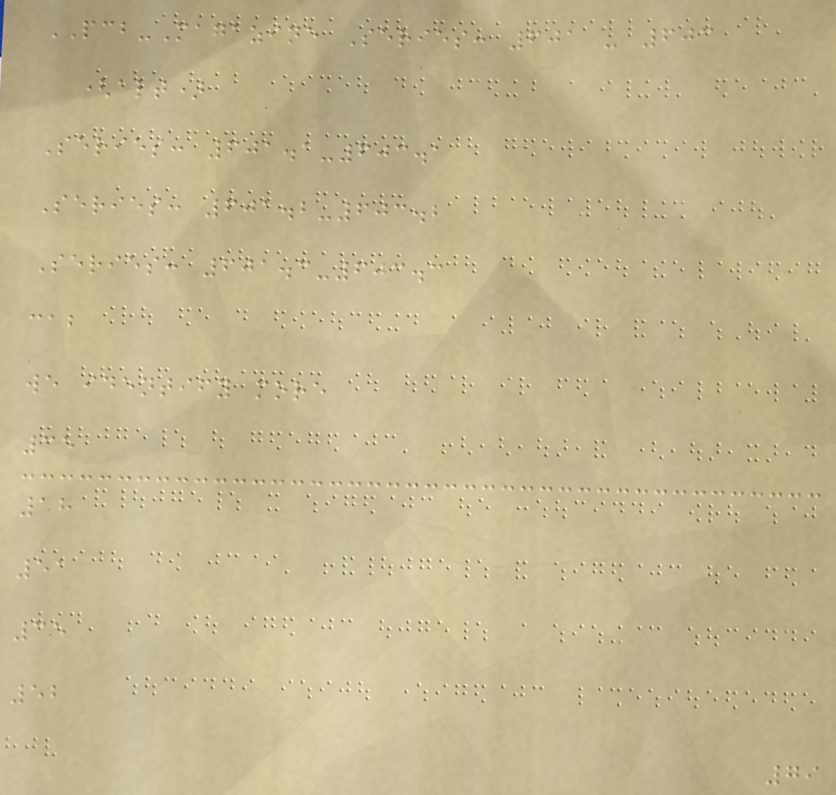PCB-Magazine Series: 601 - 603
(alt)
Series: 601.1-603.1
Series: 601.2-603.2
Series: 601.3-603.3
cab
we identify more
35
18
51
35
52
79
